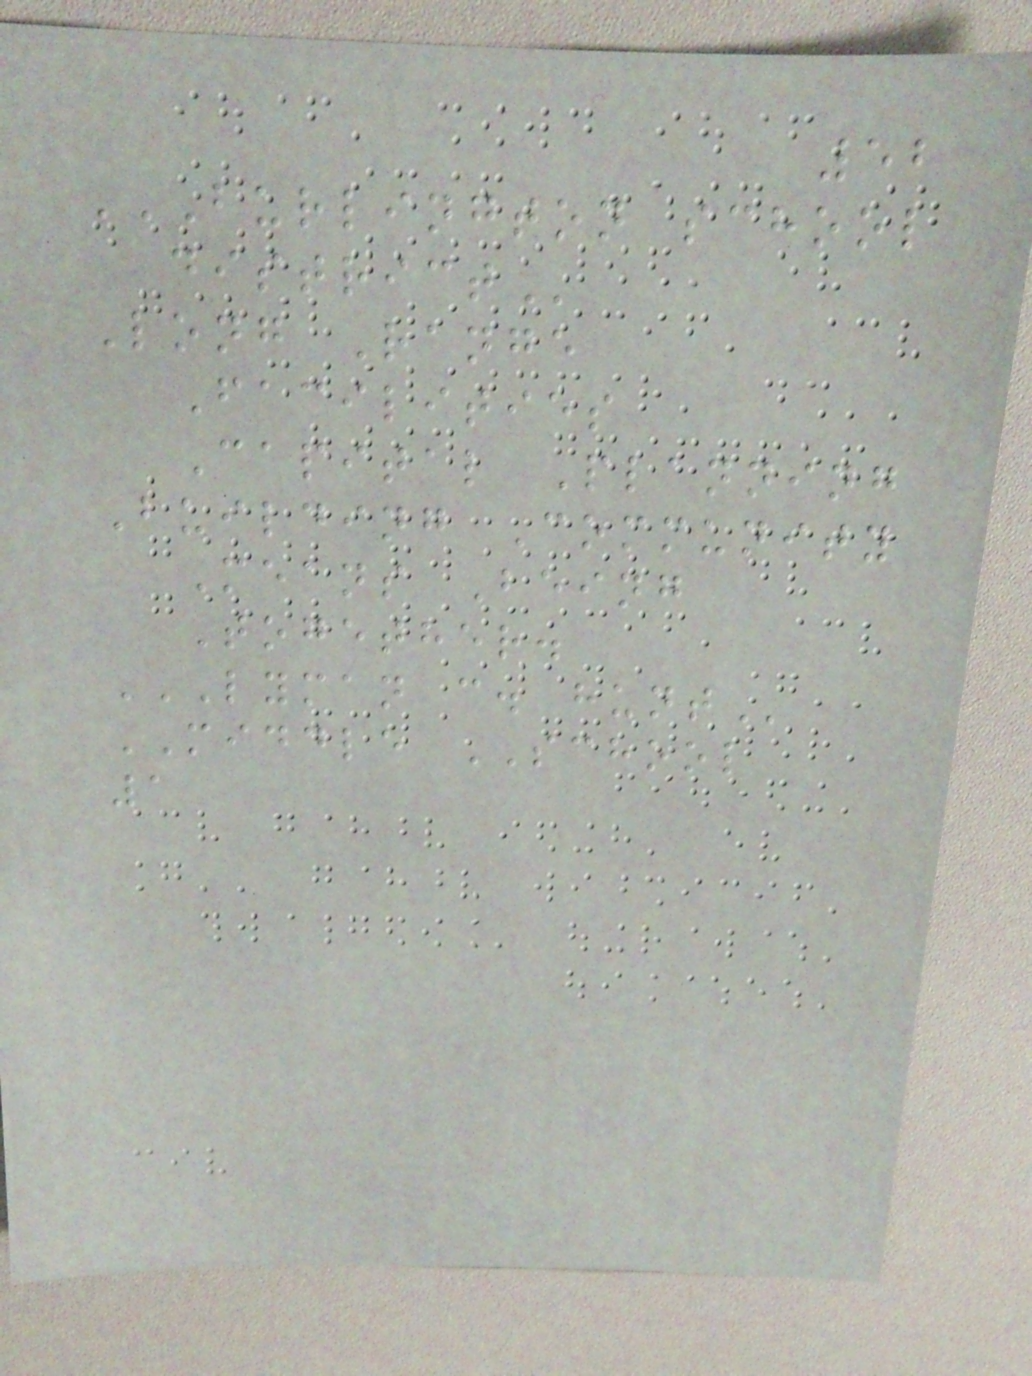52
BURLINGTON SCHOOL
DISTRICT
Long Range
Facilities
Capital Planning
Building Community
Means Being
Together.
LYMAN C. HUNT
MIDDLE SCHOOL
1
